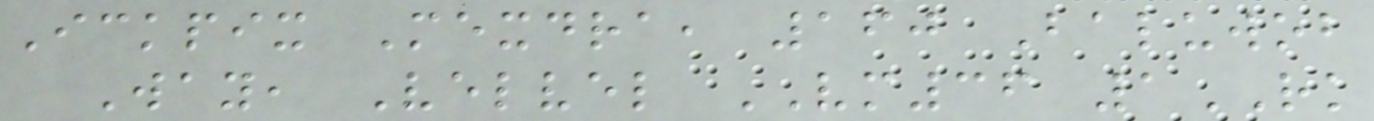Ickpix Mexdra, 160 Baluwob
Way, Velvel VM36 1RK
